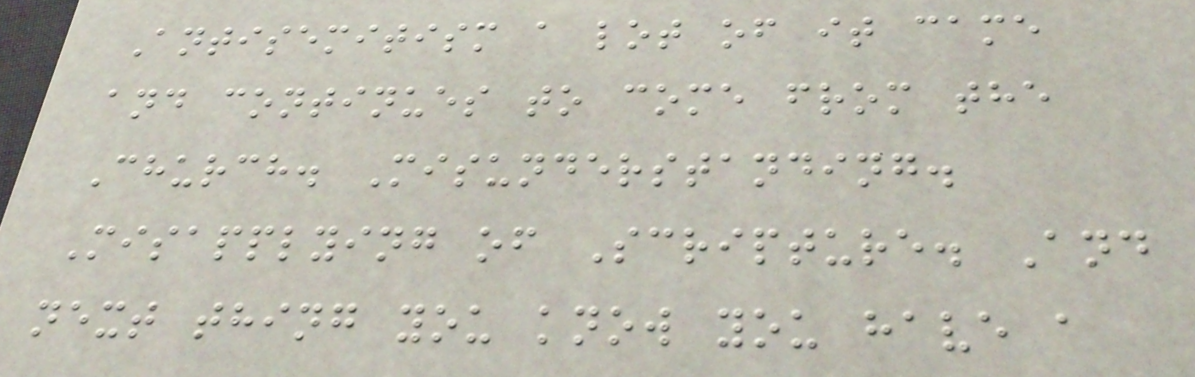Antisemitism a lot of it came
and continues to come from the
Church. Misunderstanding.
Misapplying of Scripture. And
next thing you know you have a
